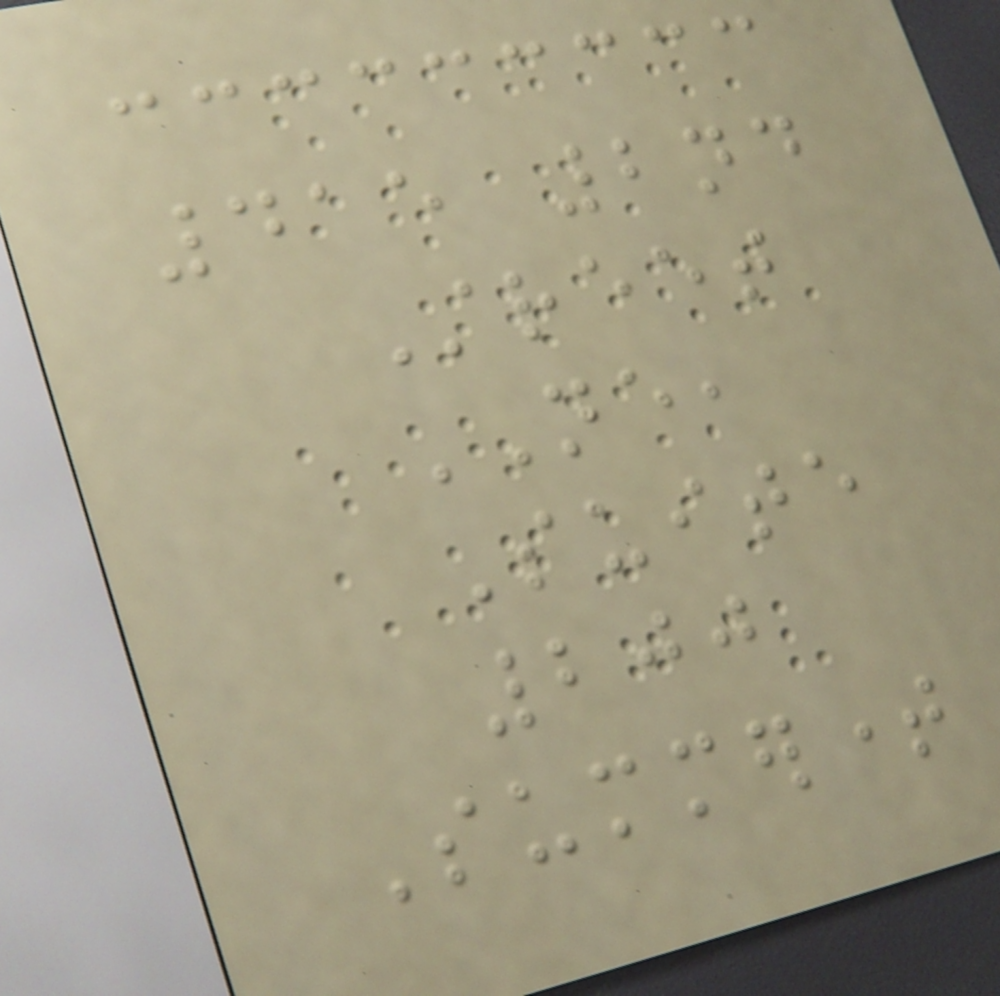415 2nd
Street
NE,
Suite
200
Summertime
